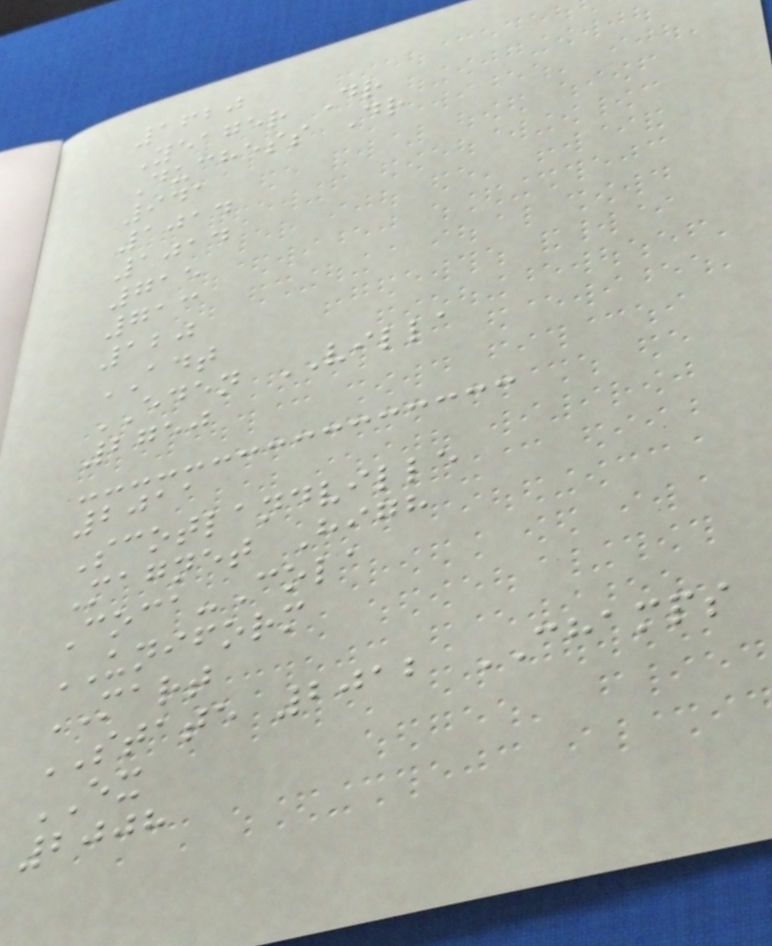1620
Yeager Dr
Duchess Dr
941
1014
1014
715
713
120
ADT
EDEN VILLA
2750
2011
Scotlandville
Magnet High
Coca-Cola
UNIFORM
MART
STATE 2012 CHAMPS
EX
2008
